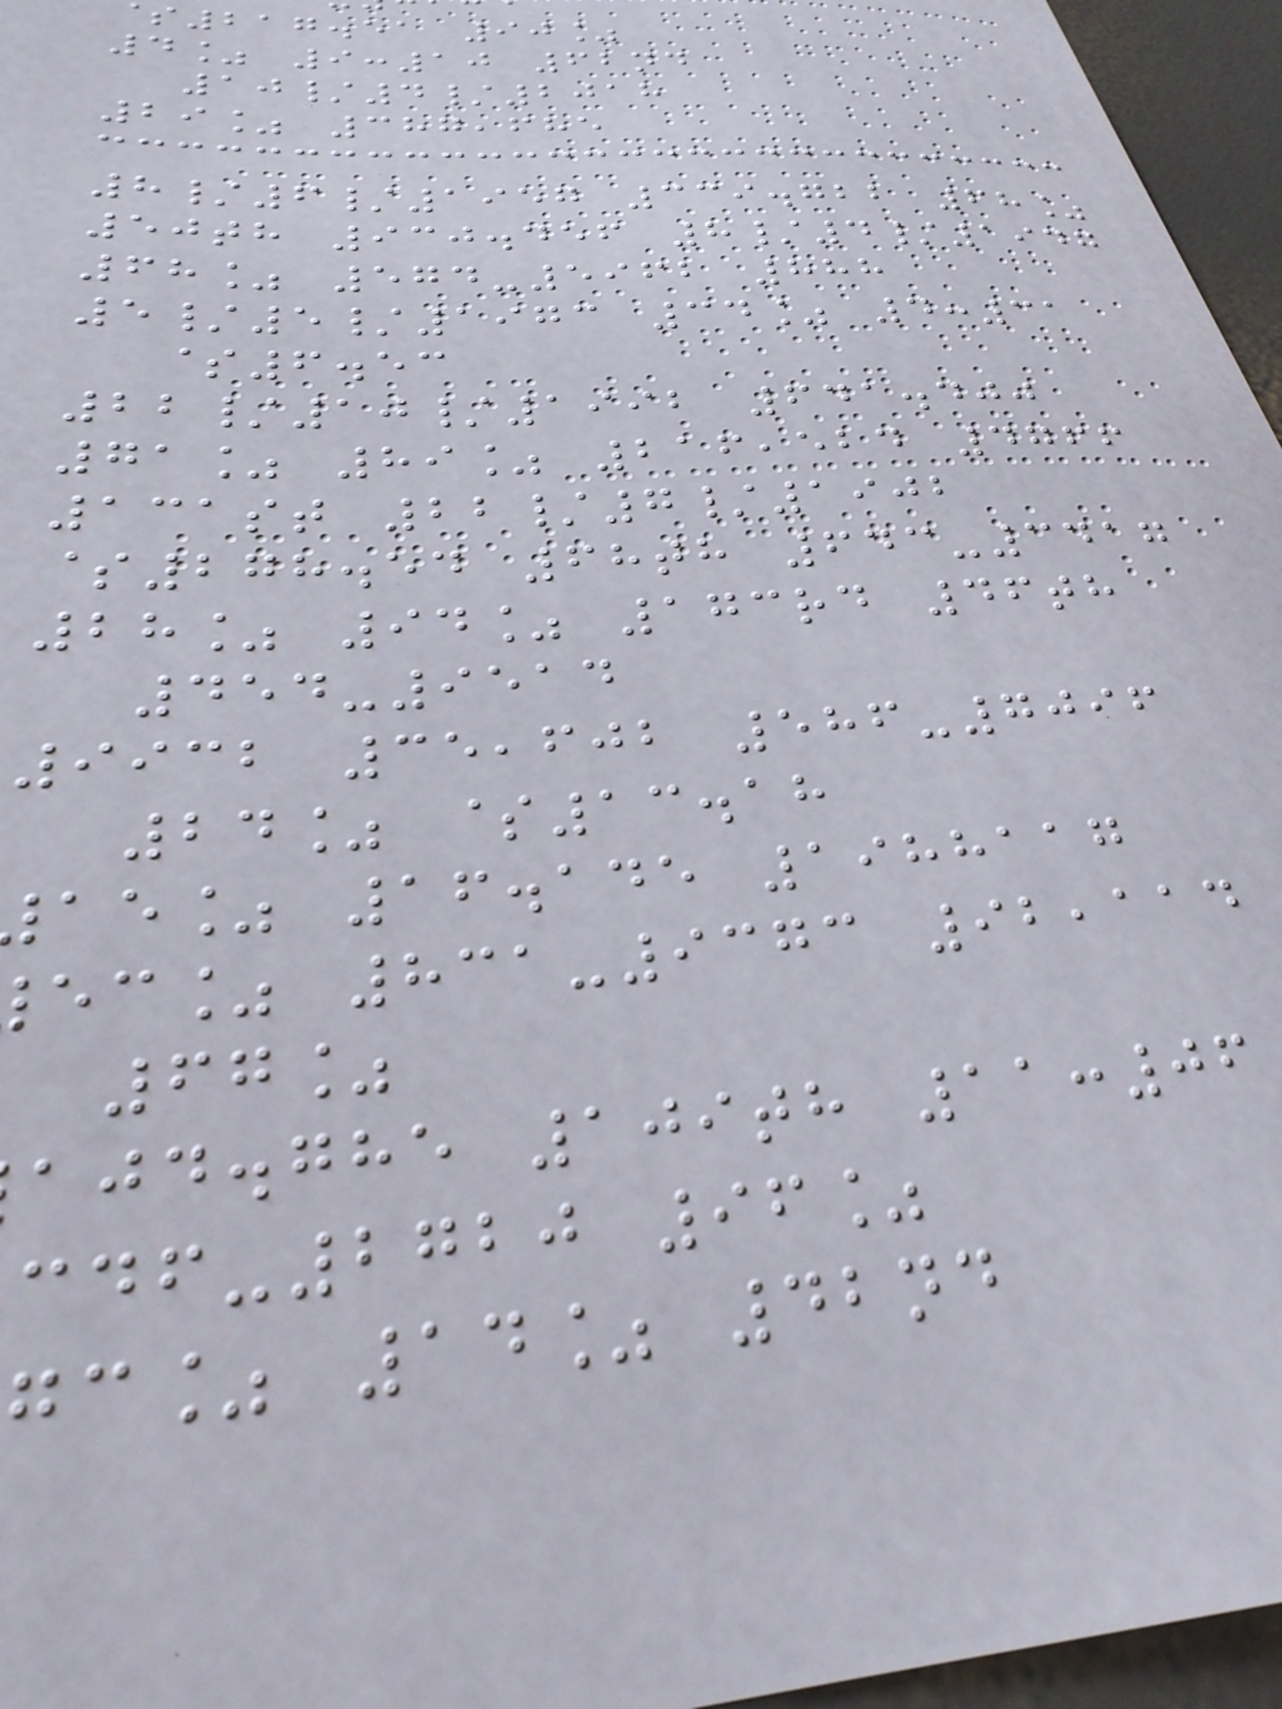217.51 90%
4% 9:10 62nd
10/4/2018
29% 387,685
8/6/1957 339.722 68%
50th 930.456 8/4/1947
68% 574-5962 888
5/5/1973 34% 4:31
$6.53
22/10/1992 641.400
71% 89% 216,524 4766
131st 22/7/1902
$278.54 68th 643-3417
28% 94% 173rd 46th
454-9514
9932 35,602 586-7096
24% $13.18
ae% 16.145 1988117
ec% 831-9373 92,114
67%
ajd.ghe 109th 11:06
-2720 96%
gc% 14% 42nd
